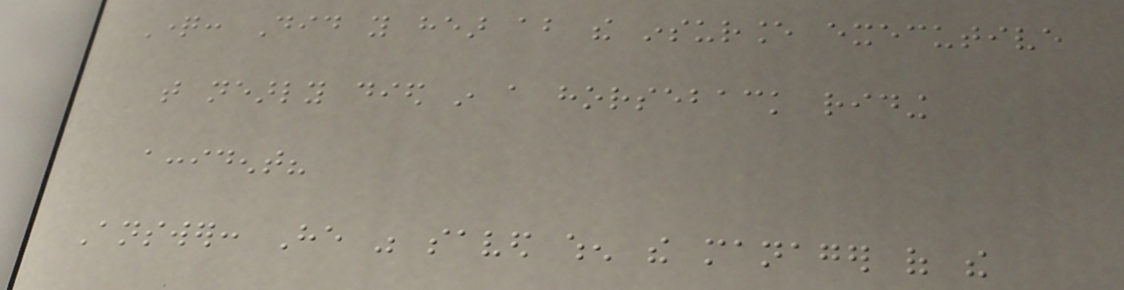Question: Did you hear about the insurance executive
that nearly died in a horseback riding
accident?
Answer: He was saved when the manager of the
